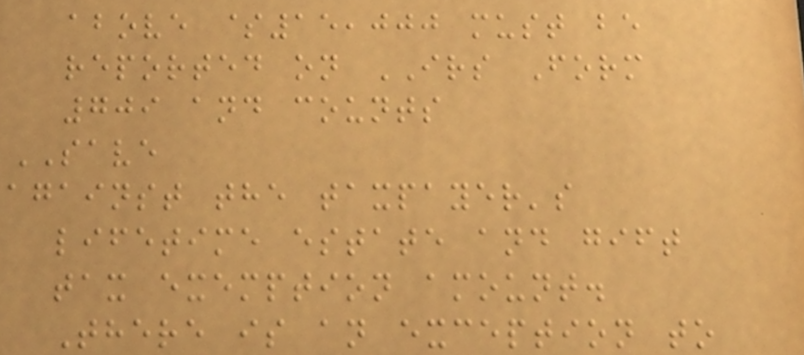above $15,000 must be
reported on IRS Form
709 and counts
SAVE
against the taxpayer's
lifetime estate and gift
tax exemption amount.
There is an exception to
